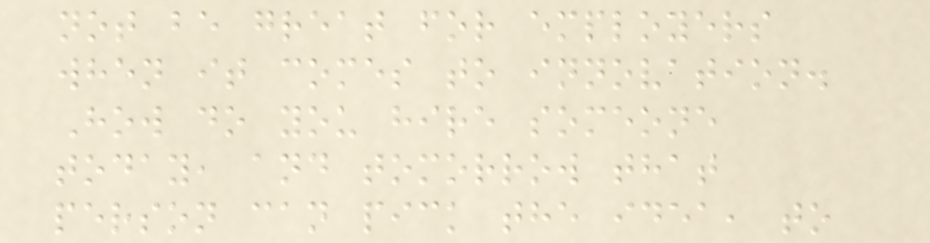not be great for employers
when it comes to innovation.
How do you hire someone
today, and tomorrow that
person can pick the idea, to
